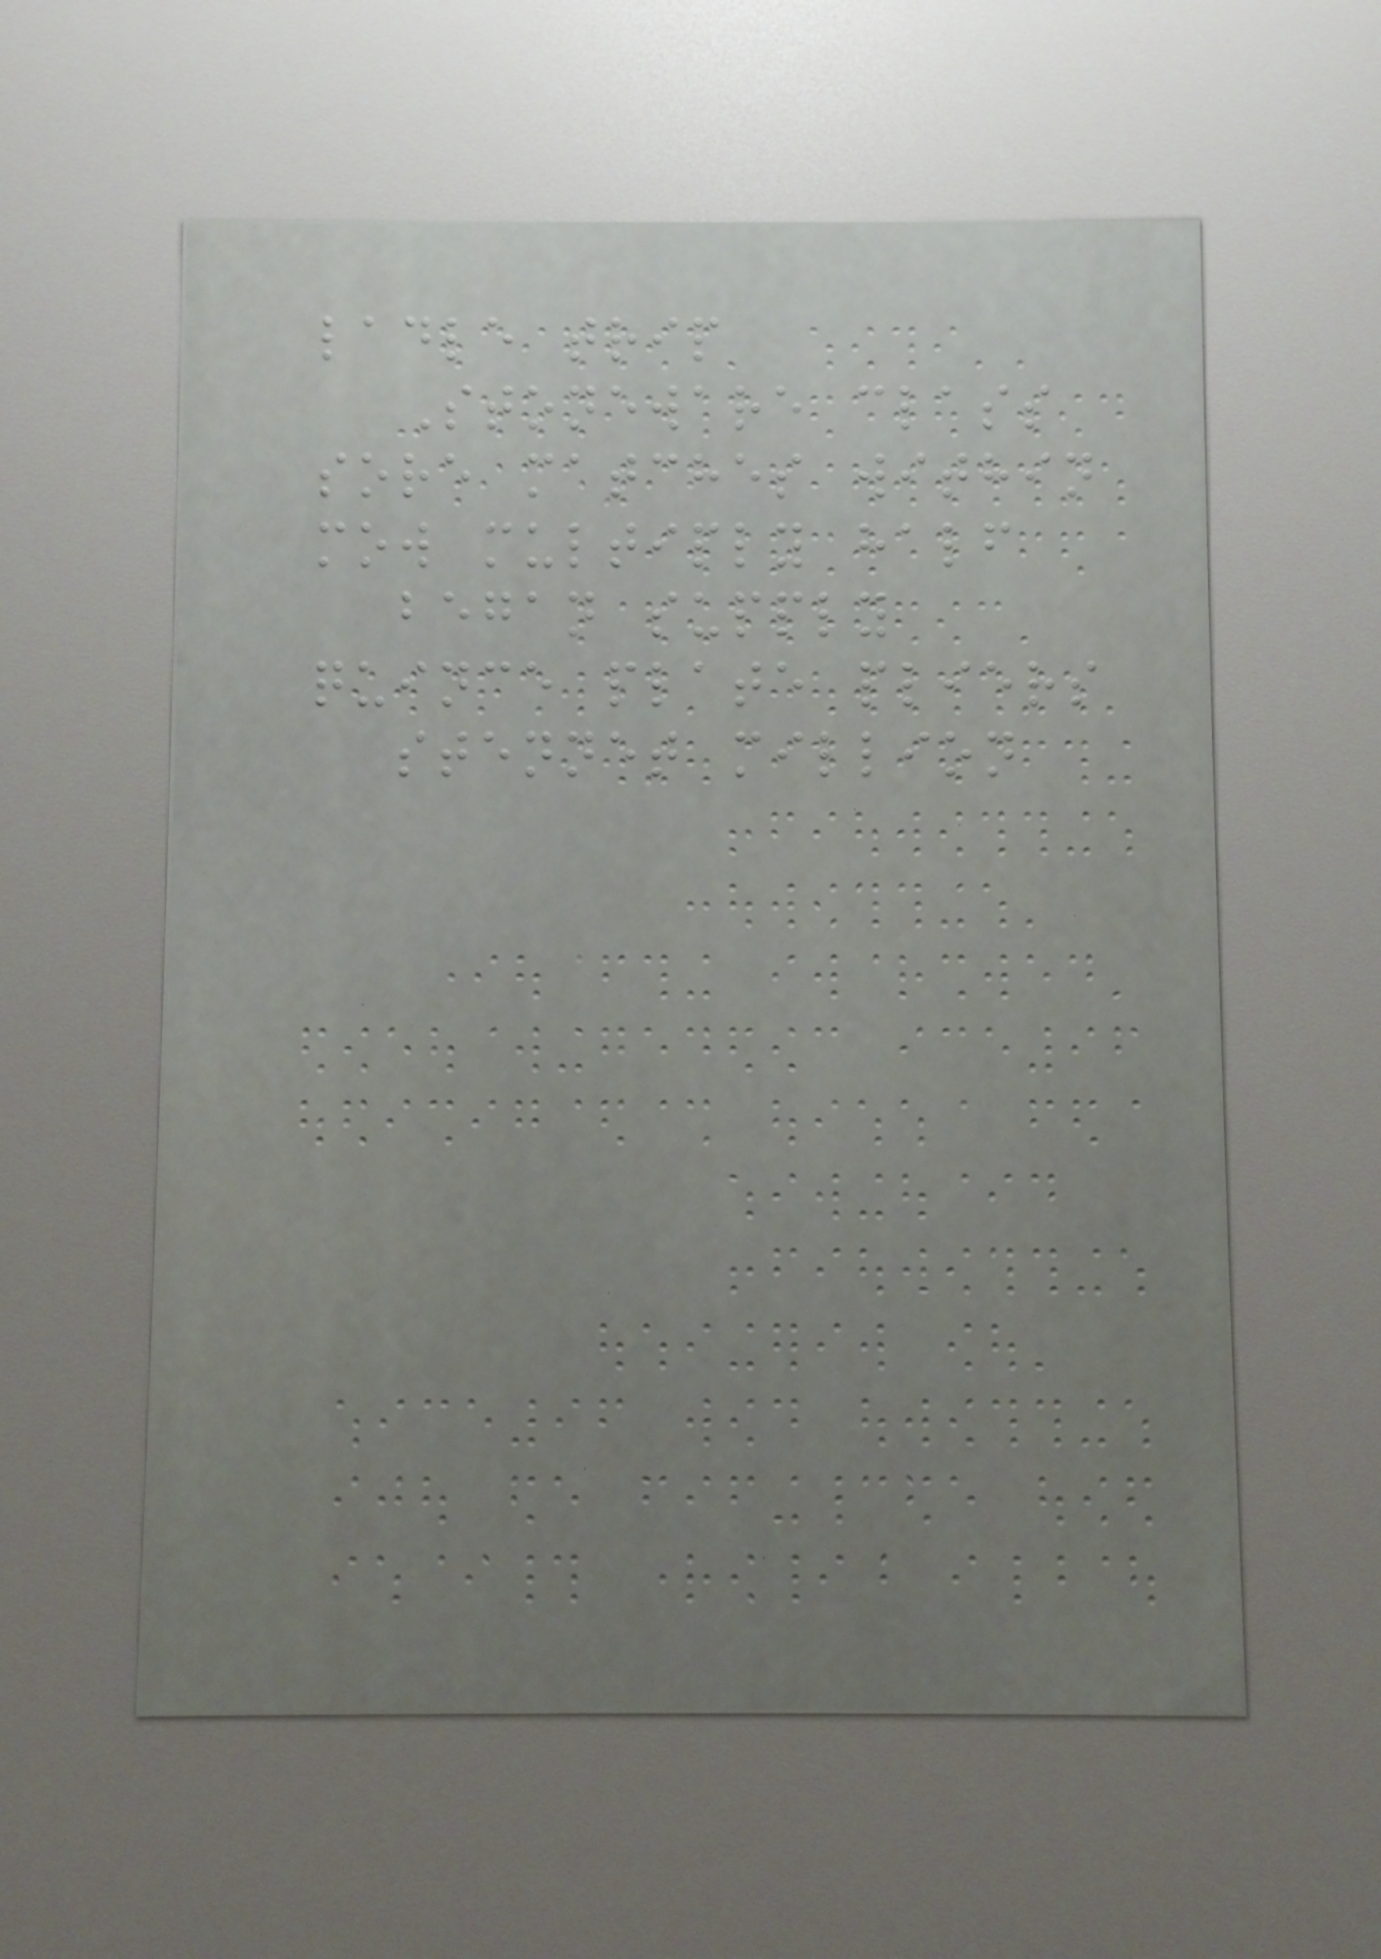ladle trip
Stoneware class
sore matches within
mow multiply half
began supply
quince plate pliers
stennet million
